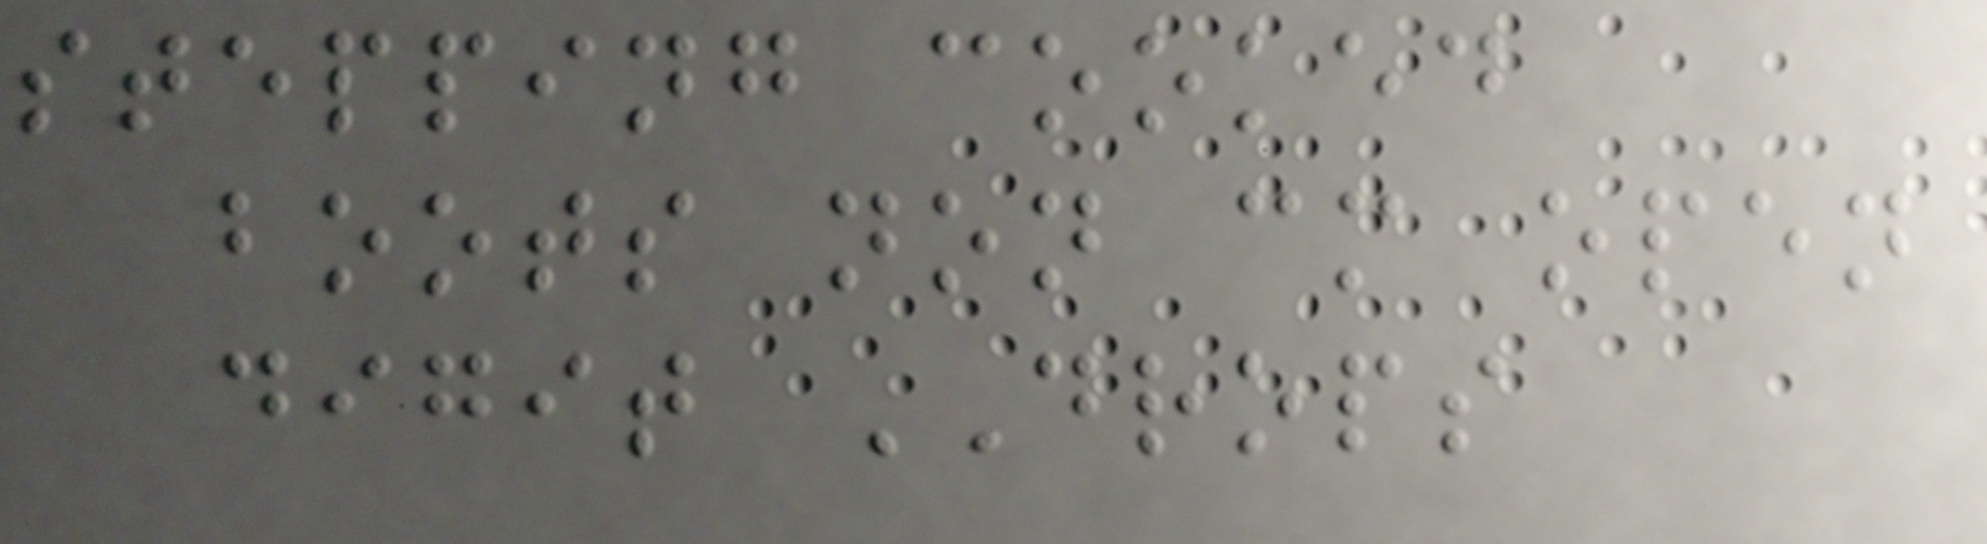stepping cooked
boots non cm open
digit DROPS
